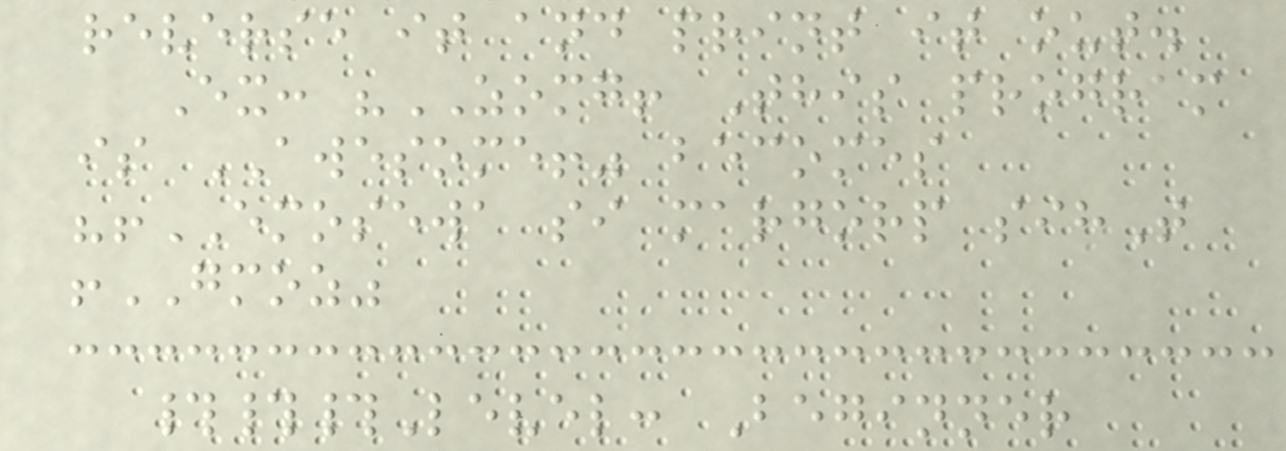reverse it and print it out.
Ex: "ZOMG! This program
is AWESOME!" becomes
"!EMOSEWA si margorp sihT
!GMOZ"
###Level: Beginner
